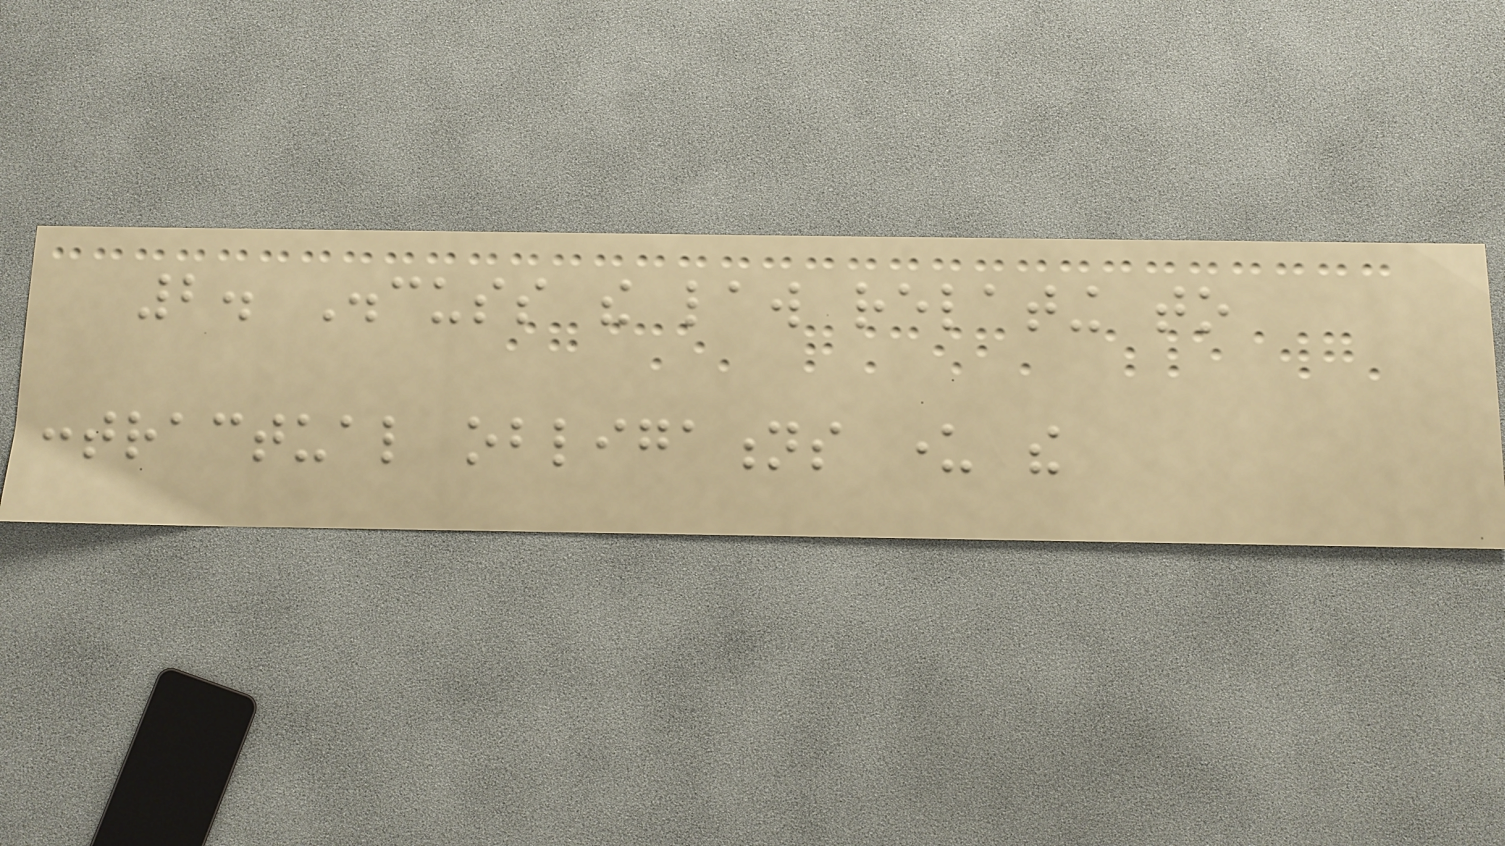2. Discuss the law relating to
contractual obligations under the
